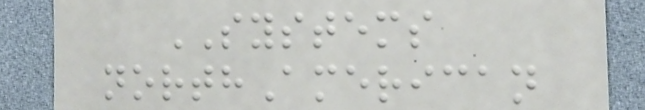SYSTEMS
northAmerican
